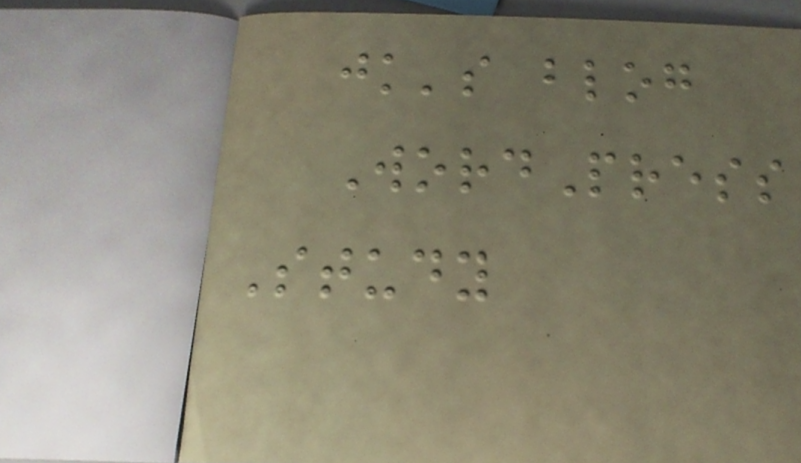jk's blog
WordPress
Study
